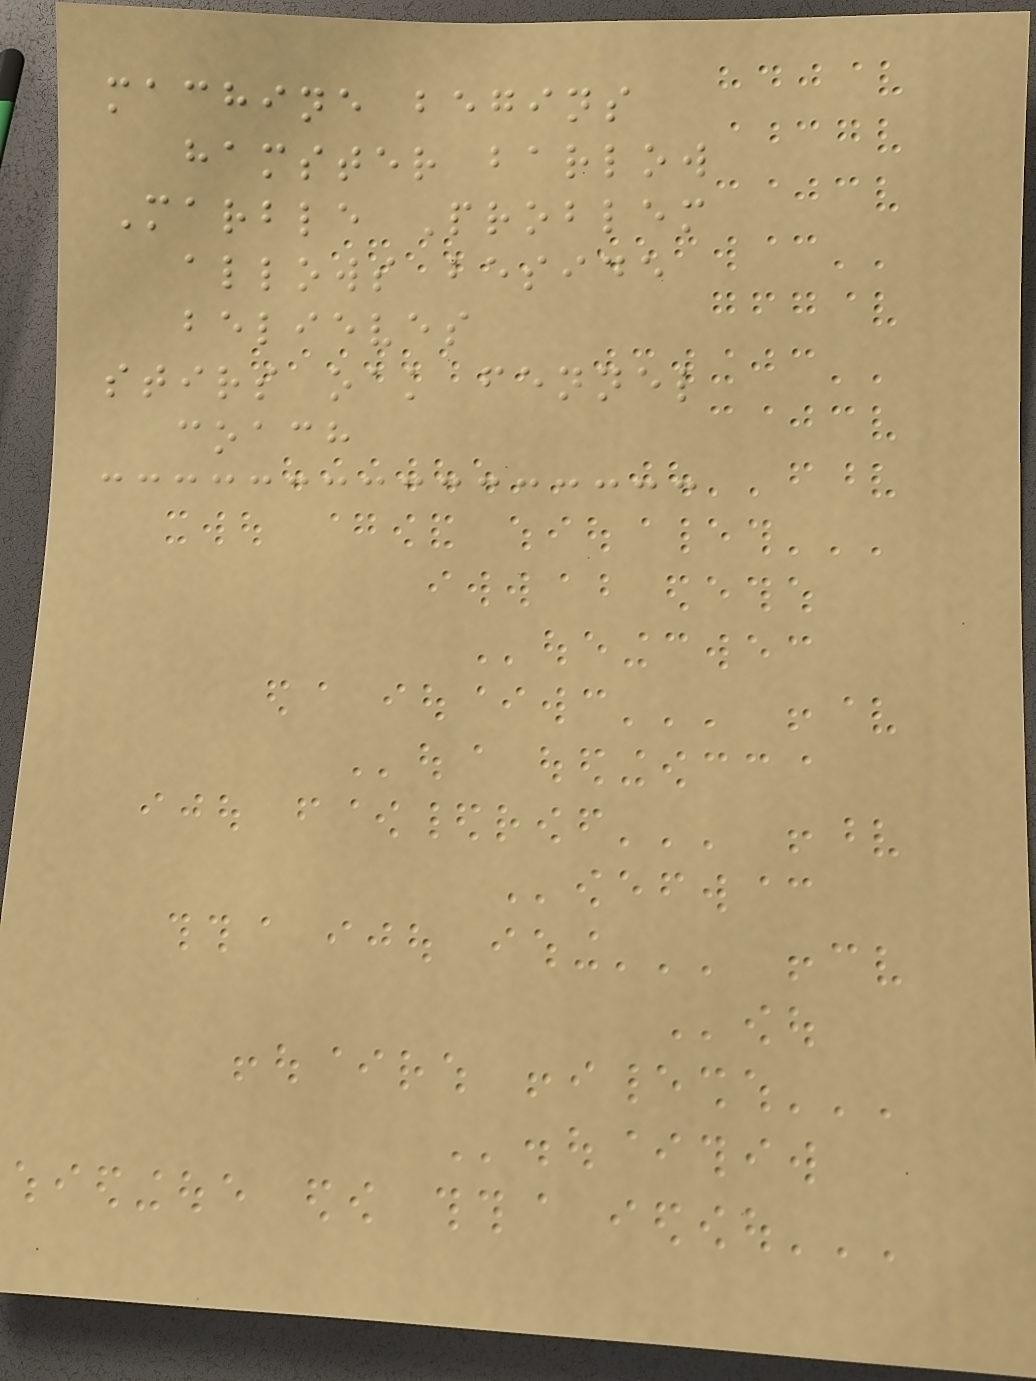machine begins
hamster barlow
Marble Problem
allows beside
believes
stirs oak fennel
coach
